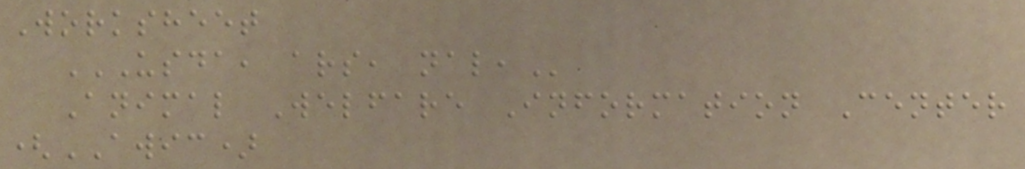Worksheet
USDA, ARS, NAL,
Animal Welfare Information Center
(AWIC)
